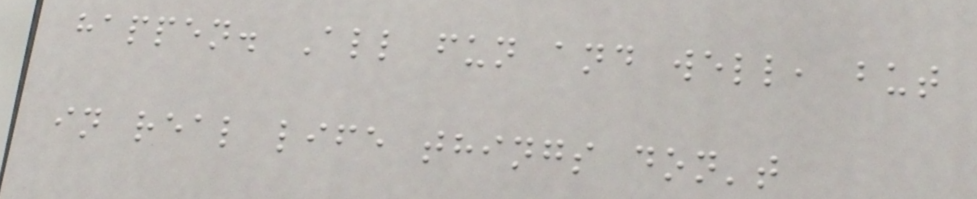happen. All fun and well, but
in real life things don't
